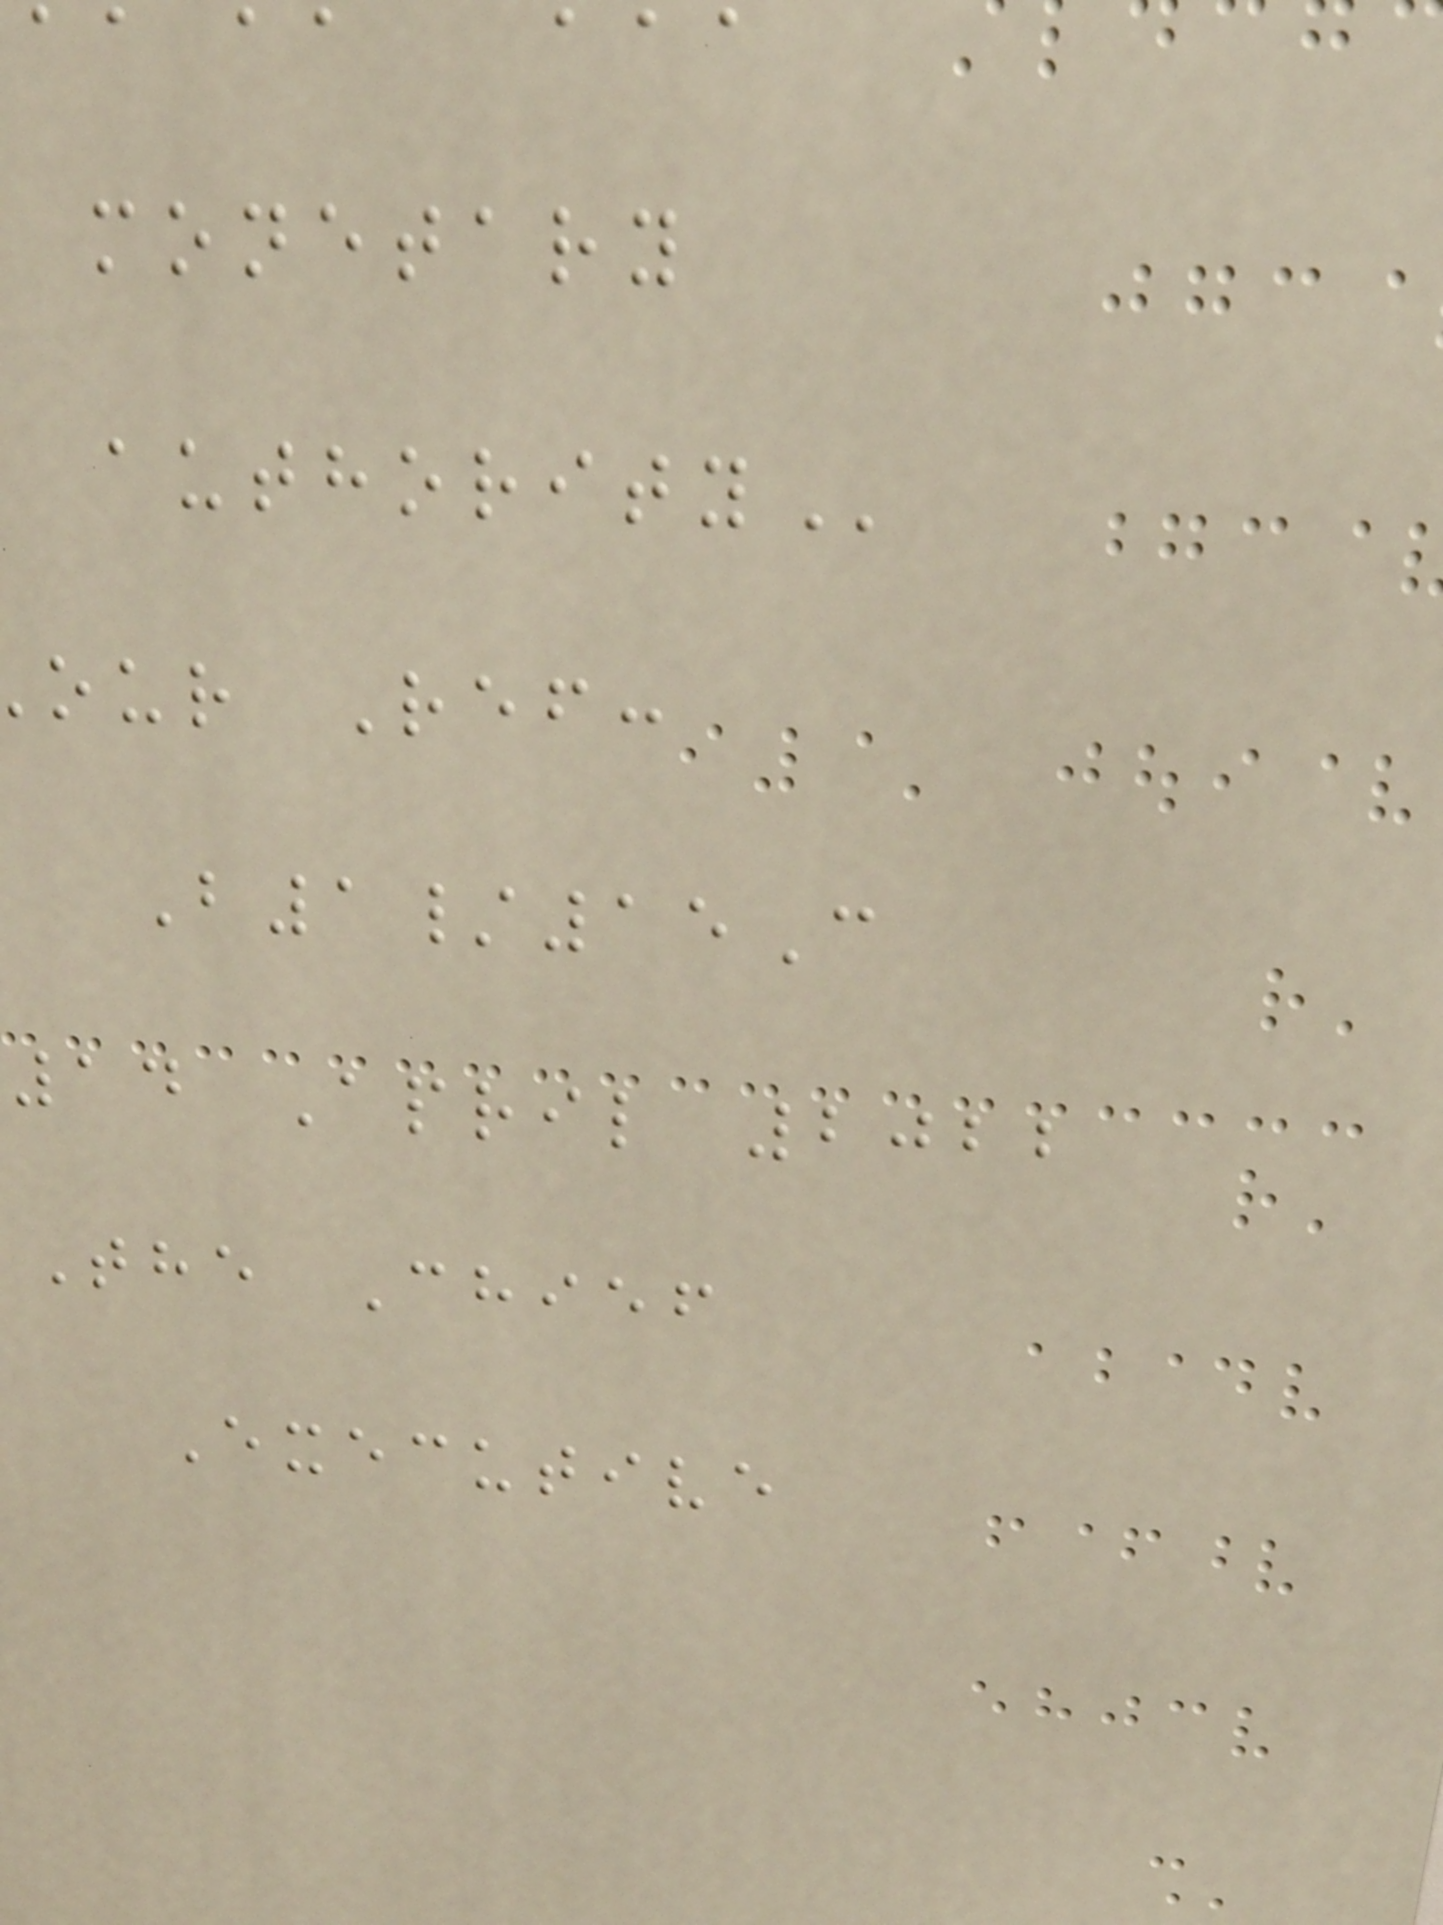monetary
our Ref:
B1/15C
14 April 2022
The Chief
Executive
